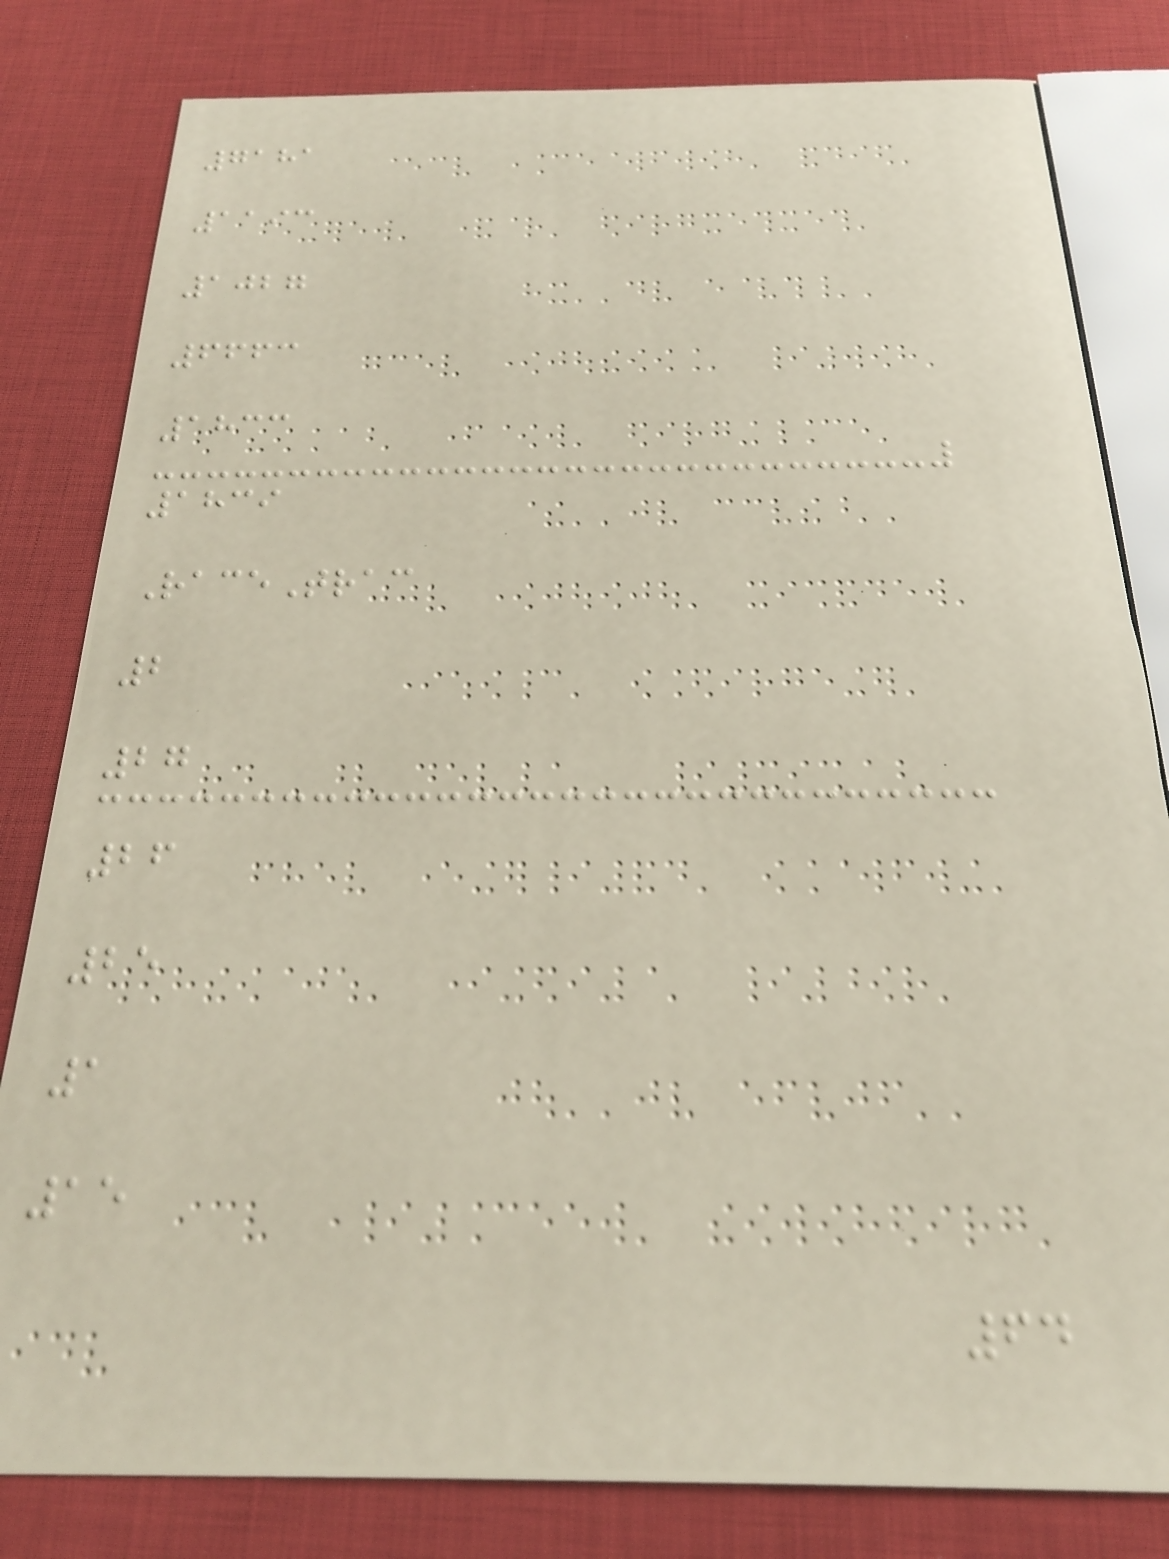7181
1193
1027
6663
1833
1839
RaceTrac
2
27
26
25
1
15
64
